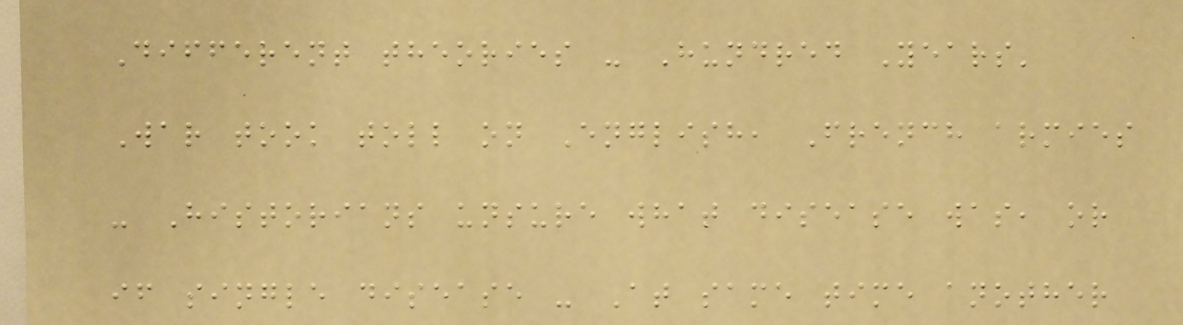Different theories - Hundred Years'
War took toll on English, French armies
- Historians unsure what disease was, or
if single disease - At same time another
